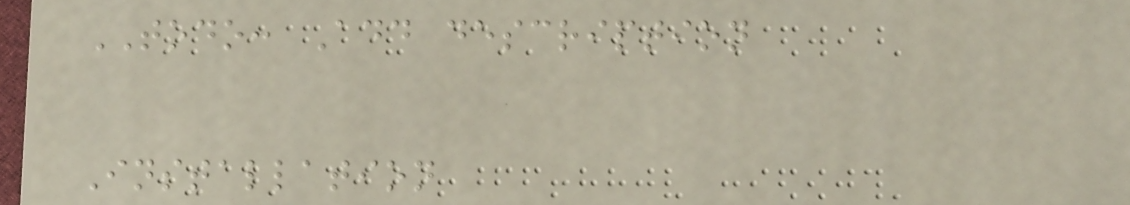TODO: Add description
Installation
